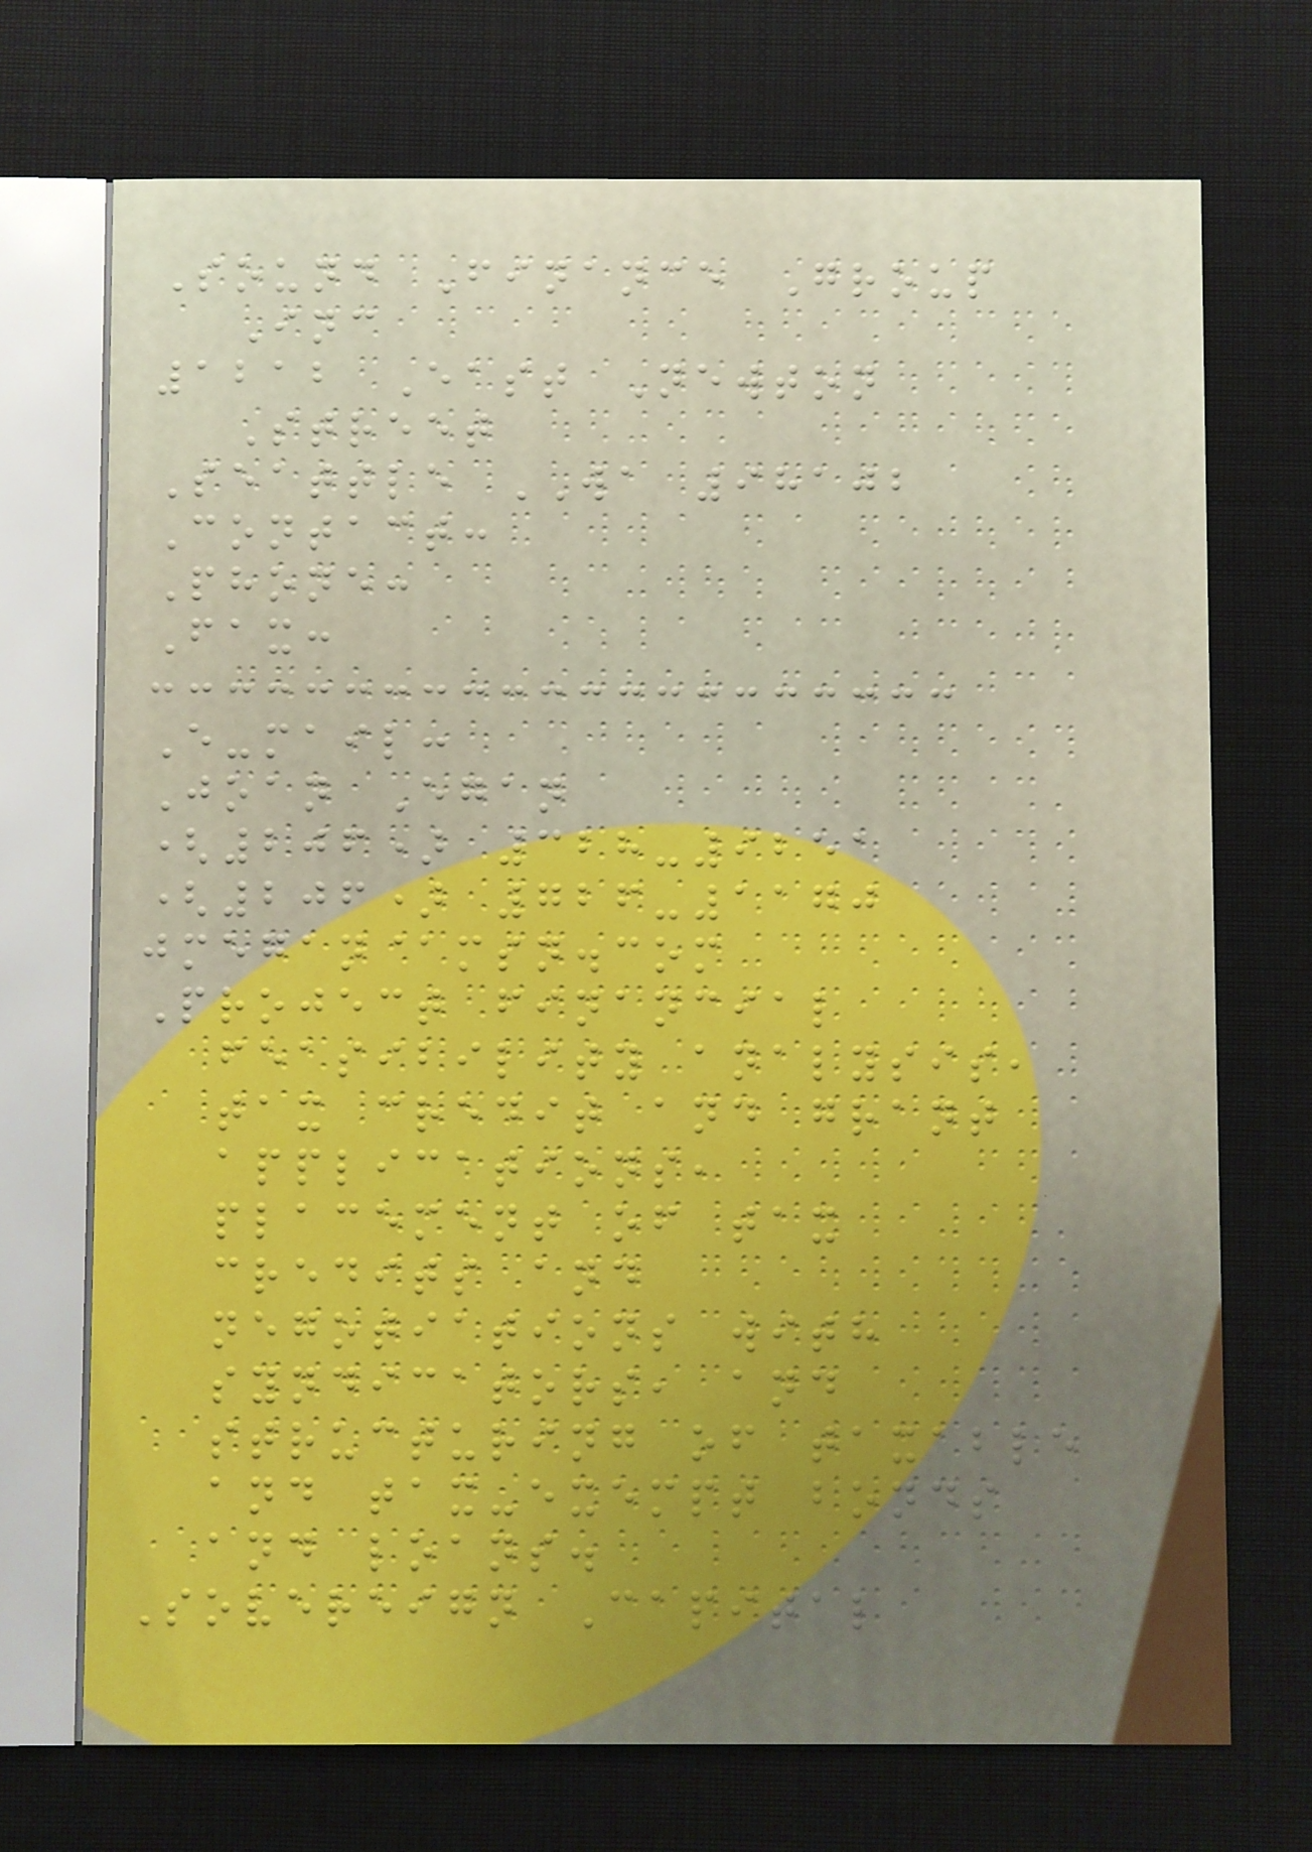Sound Finance Group
Inc
1212 East Newton
Street
Seattle WA 98102
Contact:
Phone:
Fax:
E-mail:
Joan Egan
(206) 328-9251
(206) 726-1170
jmegan@msn.com
Project financial
feasibility analysis,
tax credit and grant
applications,
placement of tax
credits and
negotiations with
syndicators, and
structuring of taxable
and tax-exempt bonds
and loans.
Sovereign Capital
